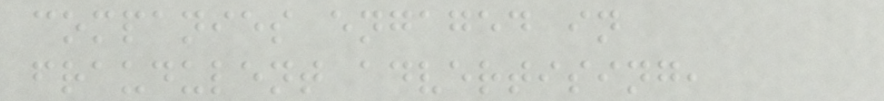companies engaged in
fraudulent advertising,
